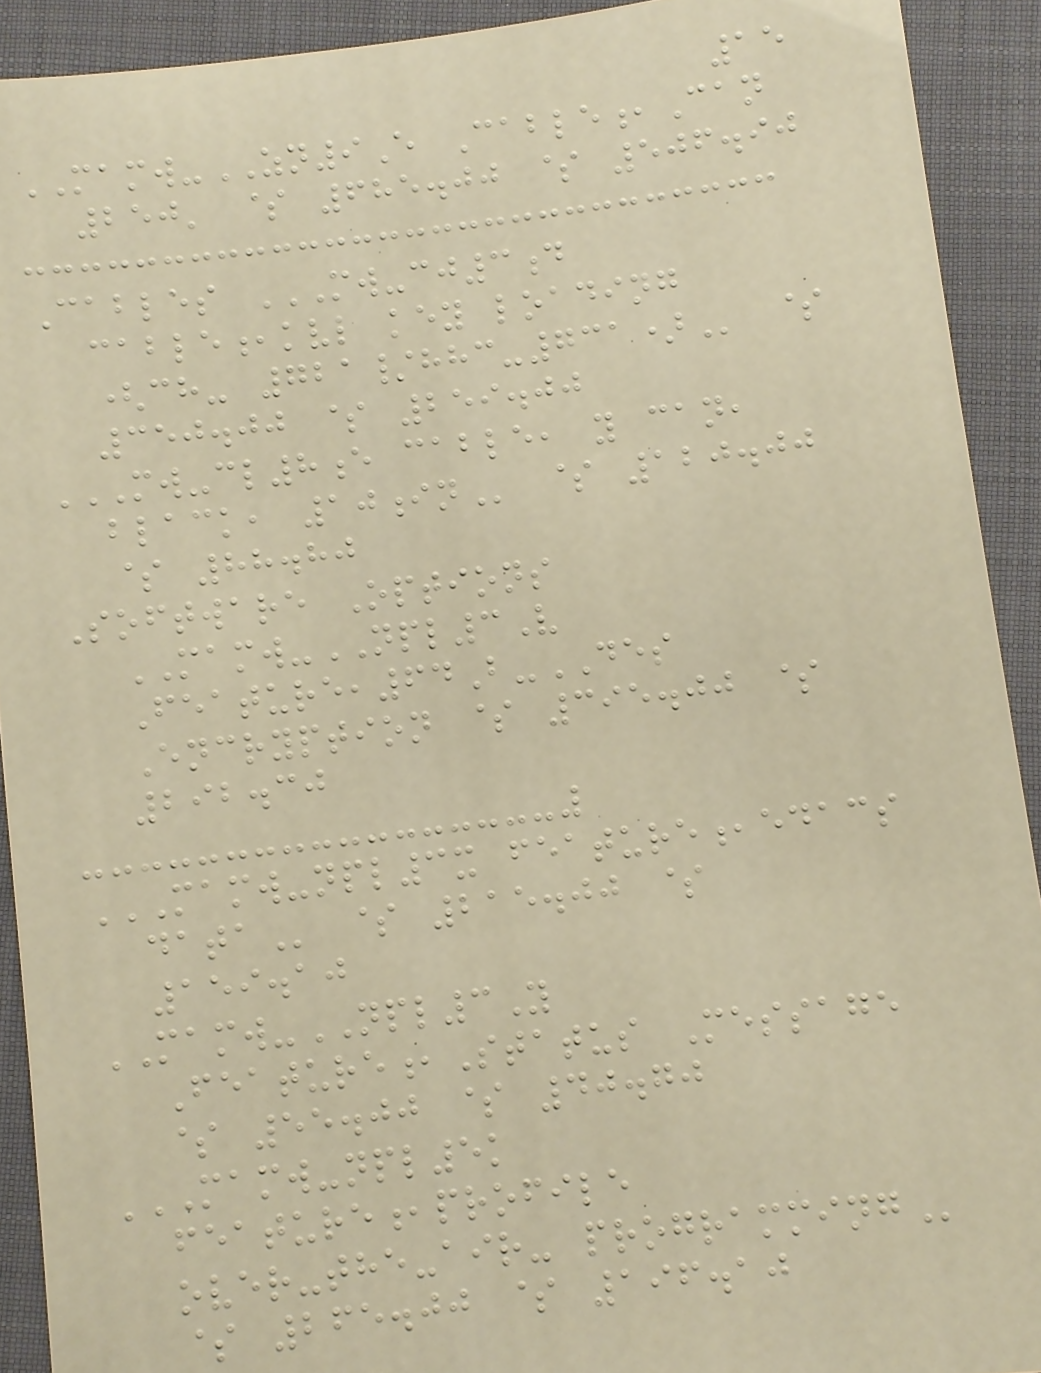15
MAMW-ZN9E Cable,Can
250' $ 685.00 $ 506.90
Cables MW-CJ3D
CABLE,KVL KEY LOADING
(CH- 721/HHC-731) $
350.00 $ 259.00
MW-CL8E CABLE, Y CAN,
BLACK, 10IN $ 120.00
$ 88.80
Software Options
MAMW-NPL3V
Feature,64B-DES
Encryption $ 395.00 $
292.30
MAMW-NPL3X FEATURE,EDACS
DATA $ 215.00 $
159.10
MAMW-NPL3Y
Feature,Status Message
$ 55.00 $ 40.70
MAMW-NPL5K
FEATURE,PROFILE
OVER-THE-AIR- PROGRAMMING
$ 265.00 $ 196.10
